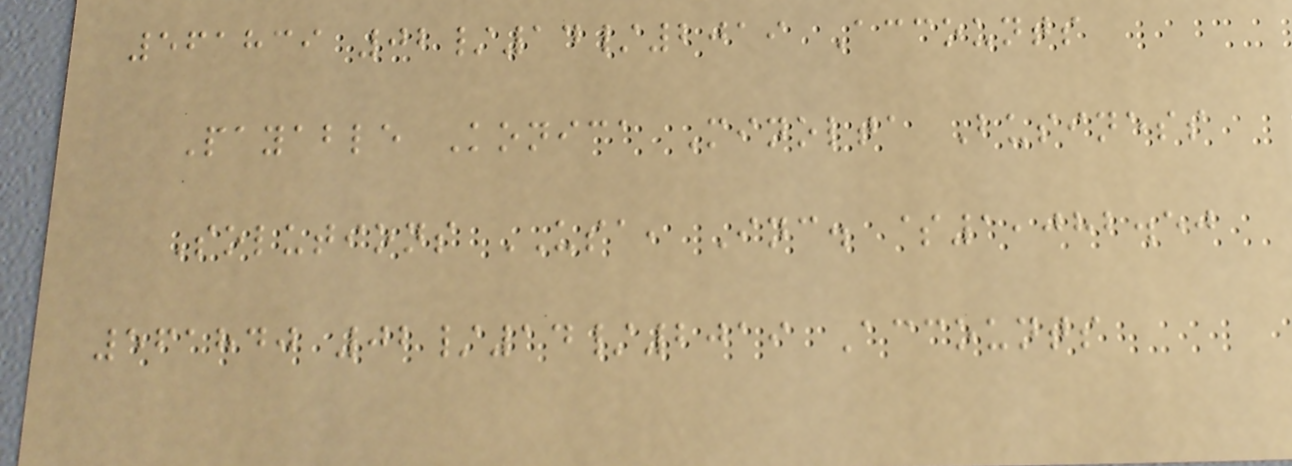561839 02/14/2019 Accounts
Payable Konica Minolta Business
Solutions USA, Inc. $1,082.50
561840 02/14/2019 Accounts
